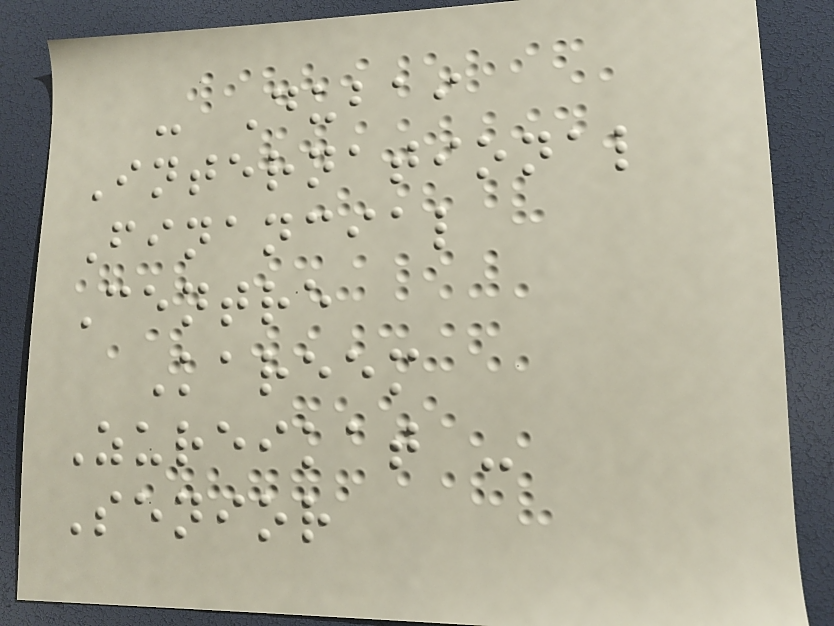- Dubai
International
Financial
Centre
Kareem
Zureikat -
Senior
